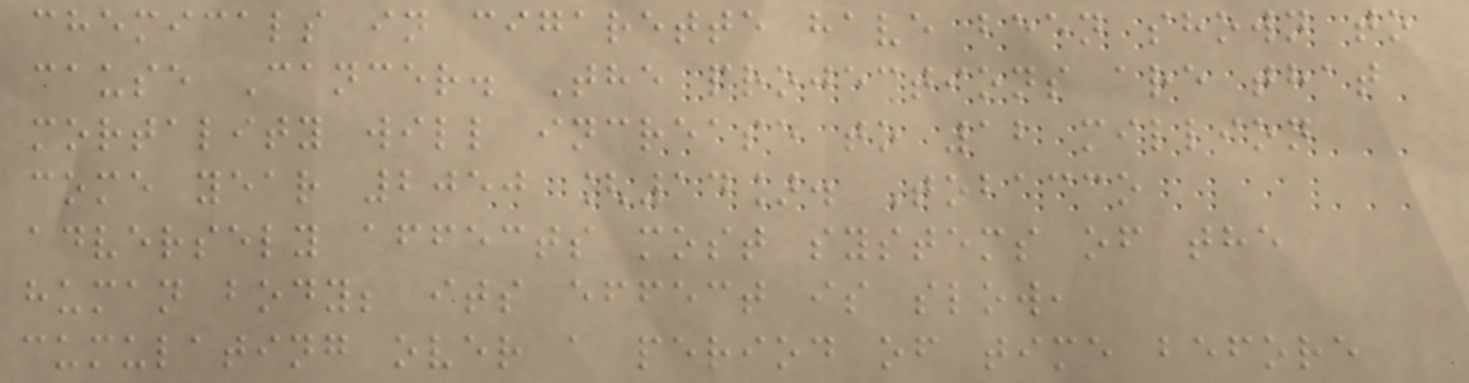chemicals in cigarette have been shown to
cause Cancer. The projections are that
mortality will increase to 12 million
come year 2050 [14]. Tobacco
adversely affects most systems of the
human body; its effect is slow,
cumulating over a period of time before
